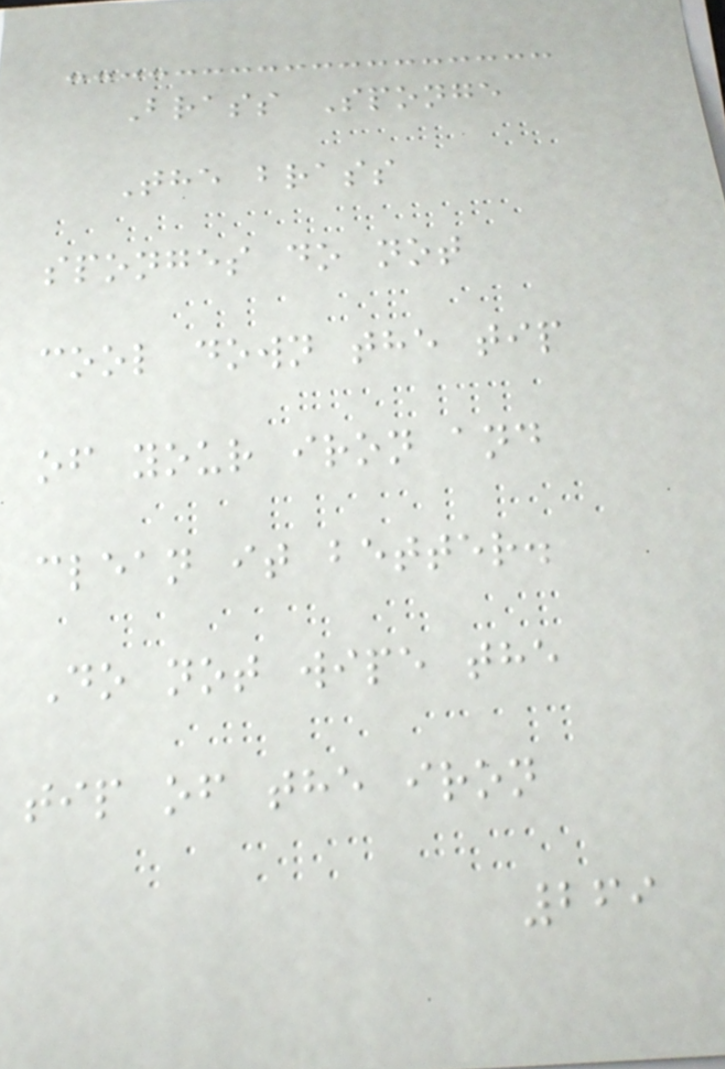Brass Sponge
The brass
sponges do not
cool down the tip
of your iron and
clean it better.
Do not wipe the
tip of the iron
269
